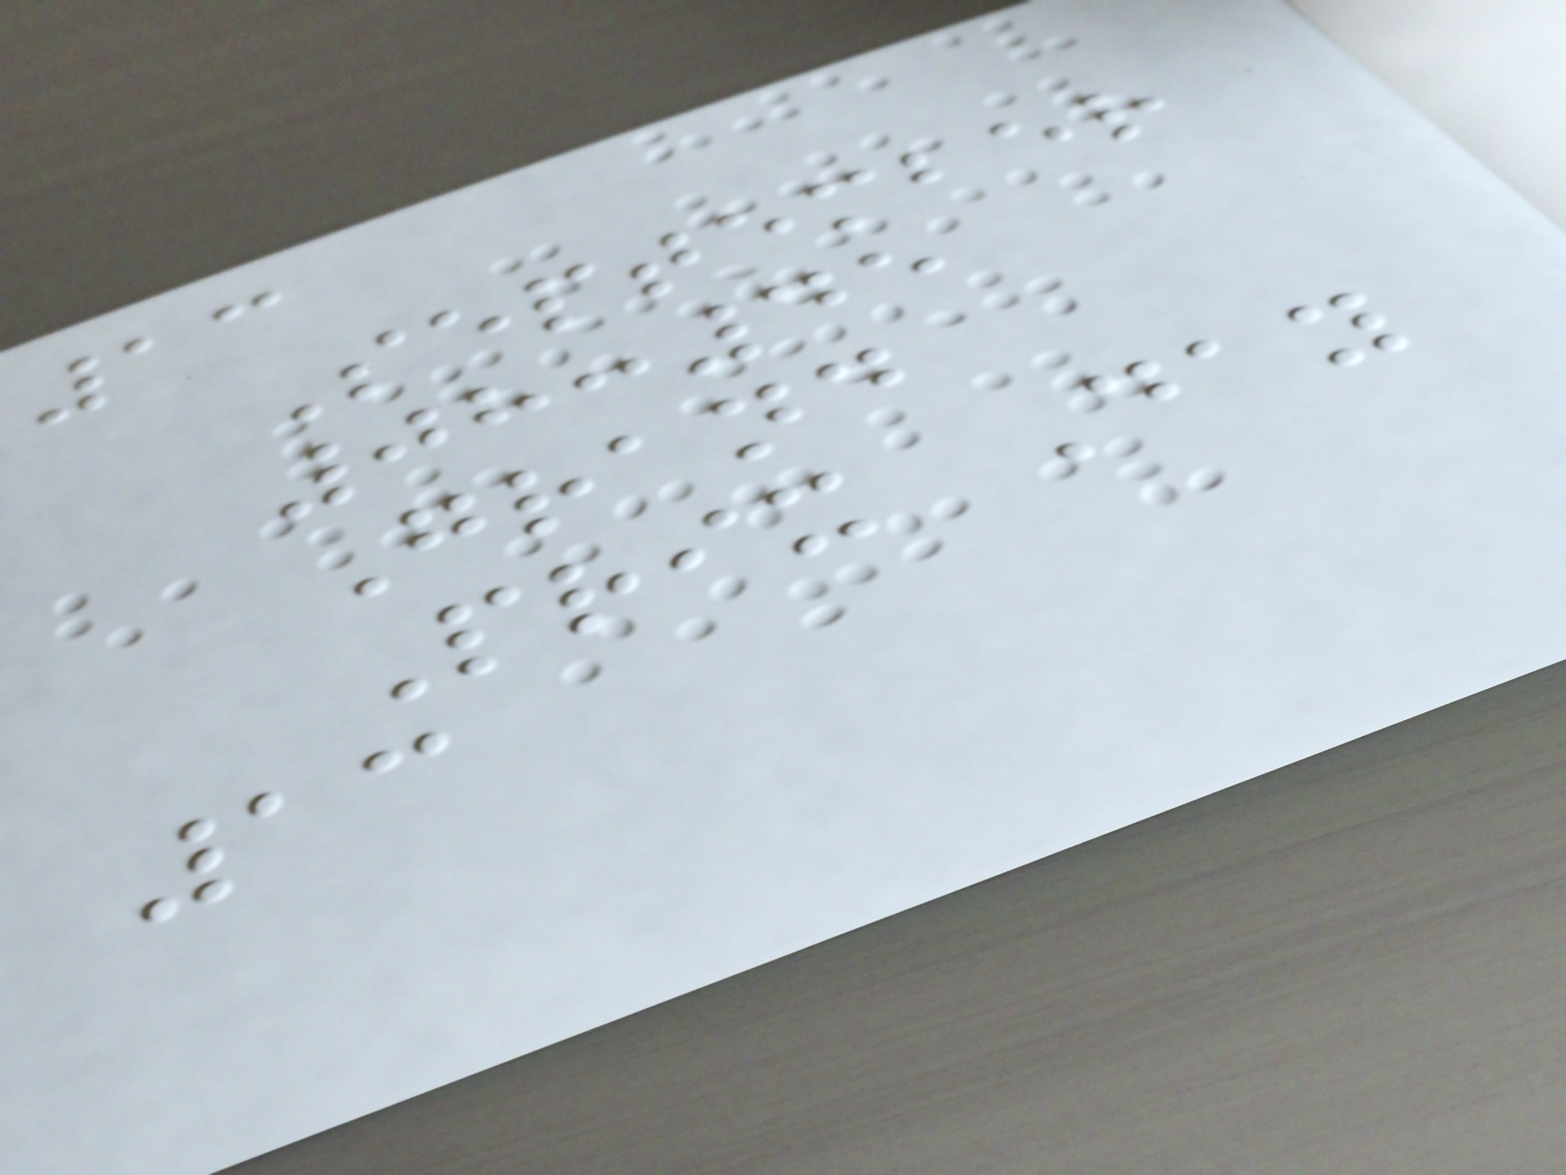13
September
08:45
Grand
Prix Day
13
